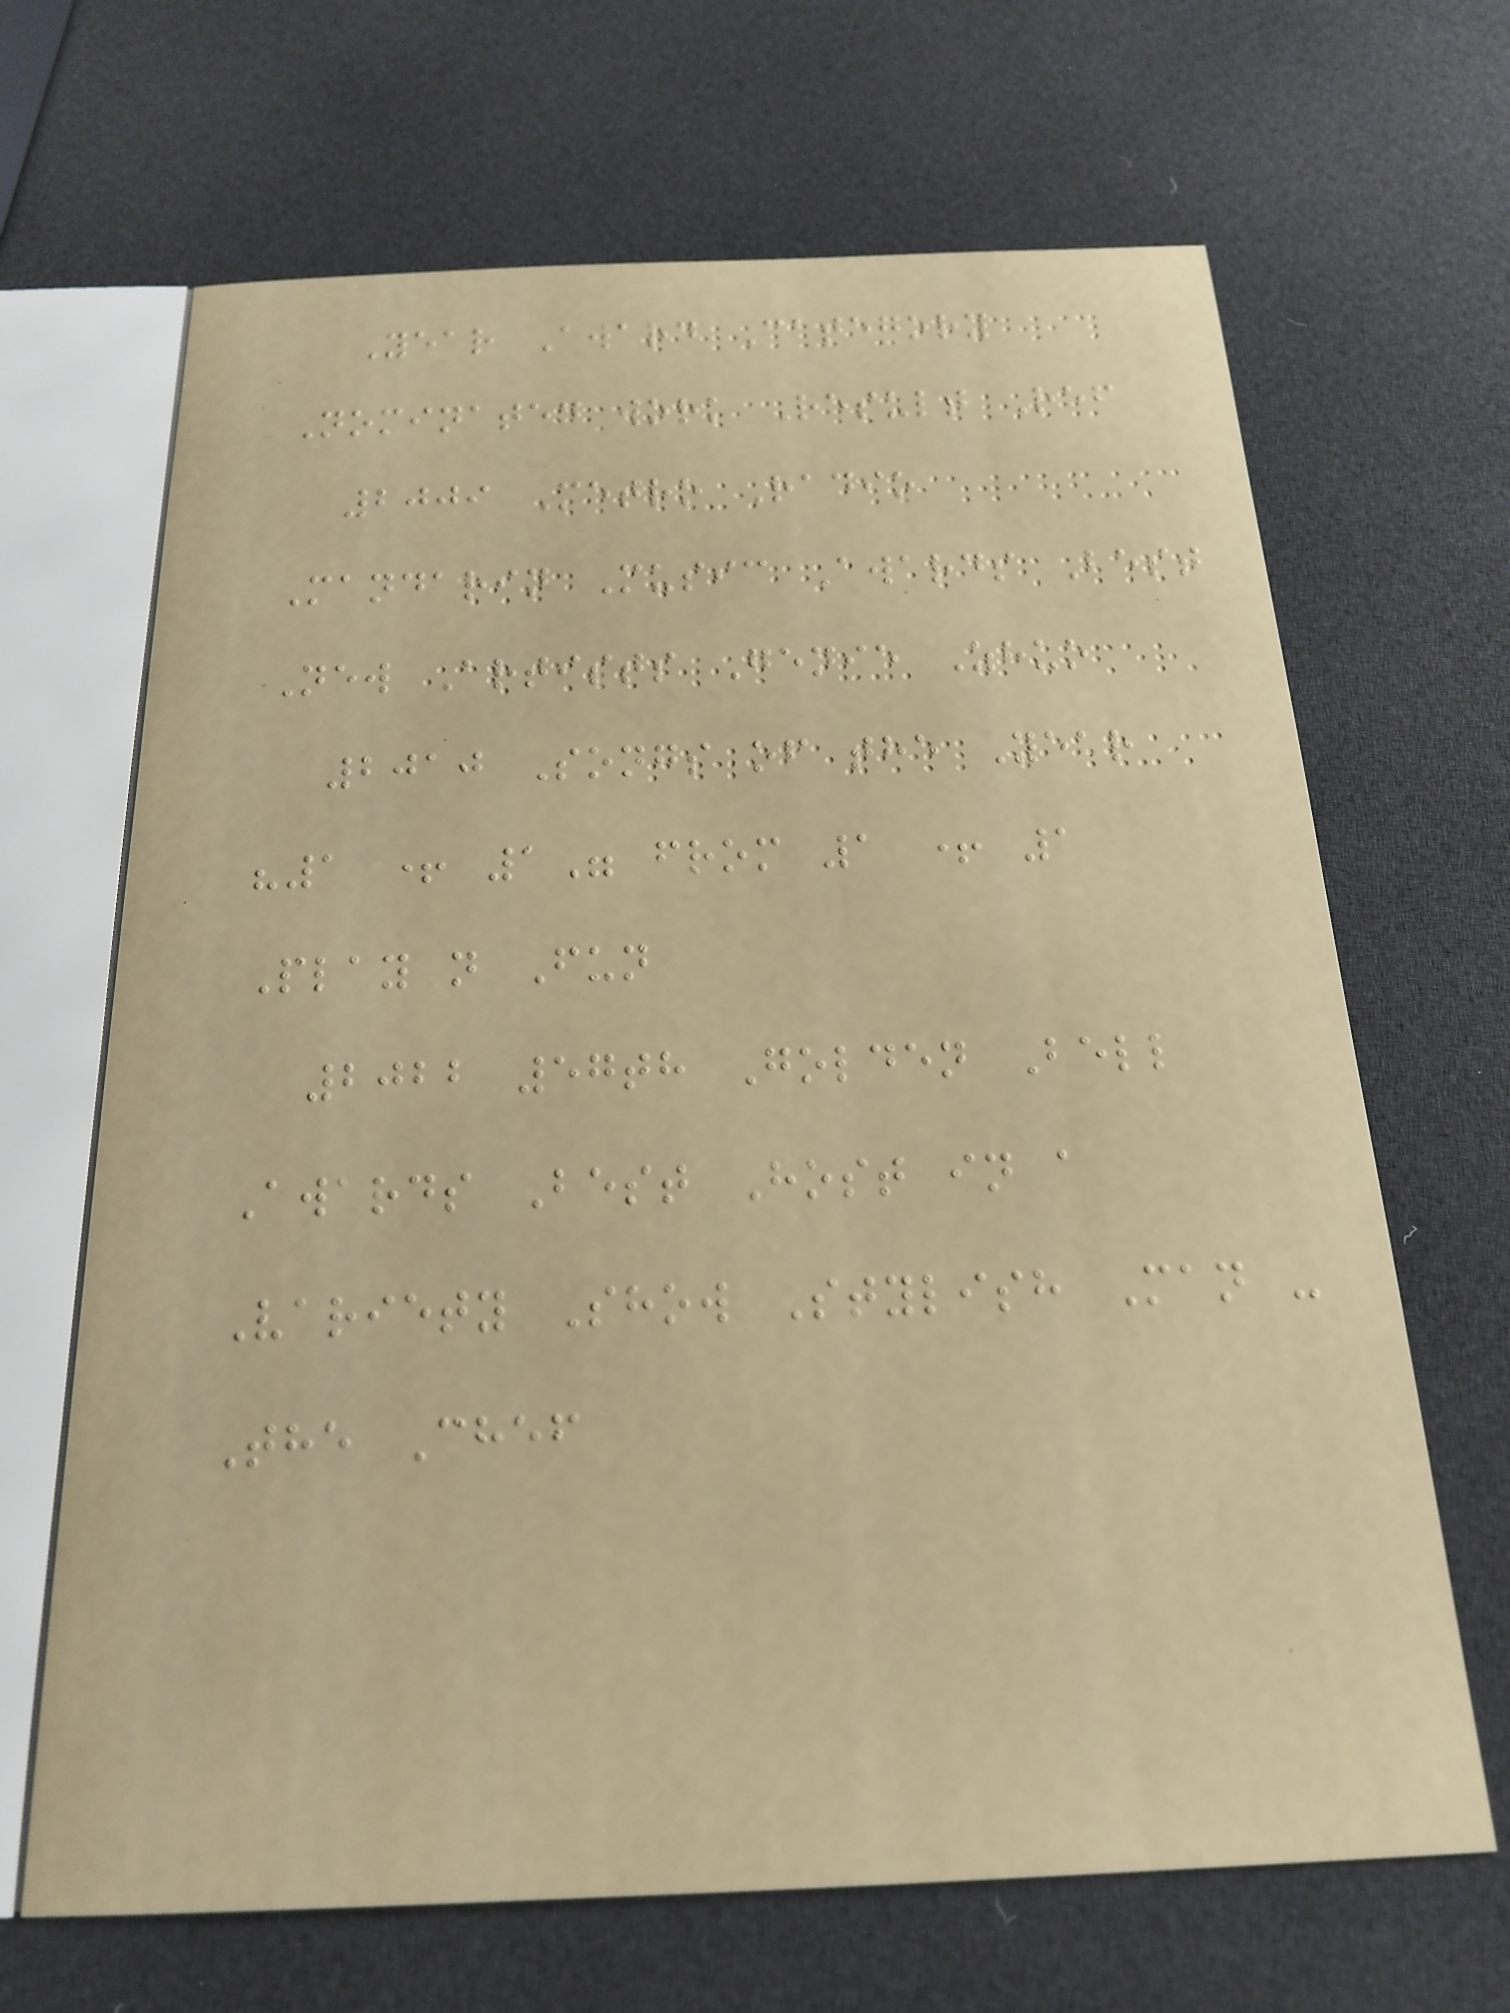Year Award Category
Nominated work Result Ref
2009 Metro Radio
Mandarin Music Awards Best
New Artists Genie Zhuo
2010 Songs of the Year
"1 + 1" from 1 + 1
Play n Fun
2022 57th Golden Bell
Awards Best Host in a
Variety Show Stylish Man -
The Chef
